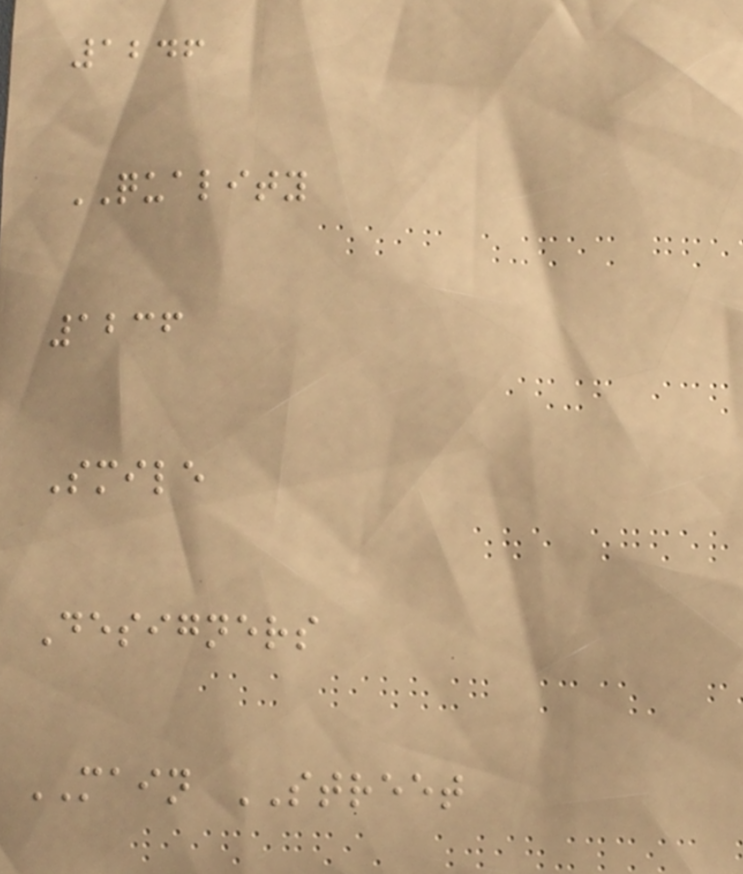1246
QUALITY
1236
Smile
Designers
MAIN STREET
